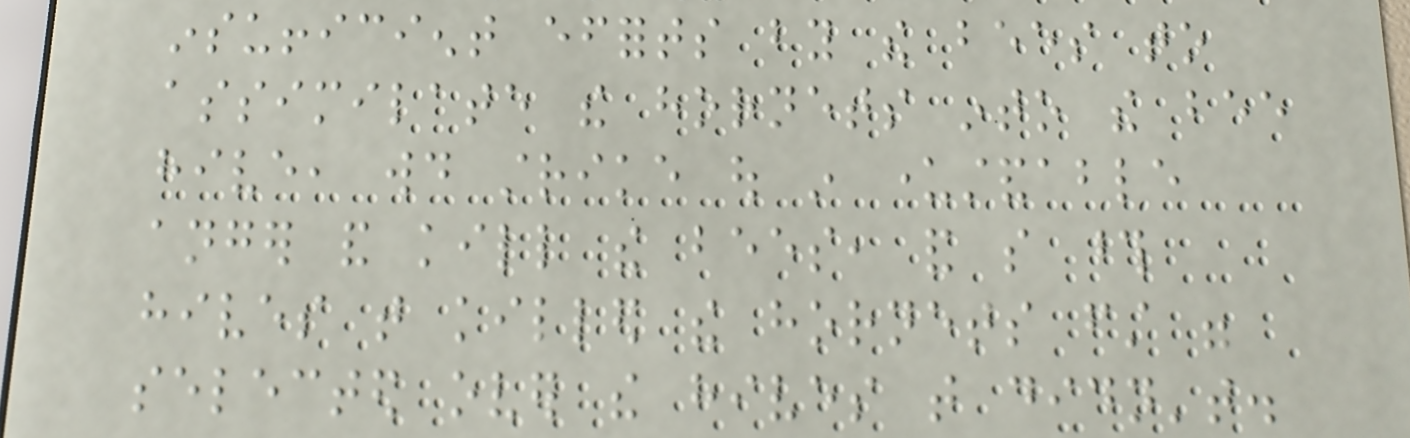insufficient efforts by the bees to
assimilate the hornets into the bee
hive, would strike out in understandable
anger and kill the bees, and so those
hives that killed the hornets first were
selected over the hives that didn't.
